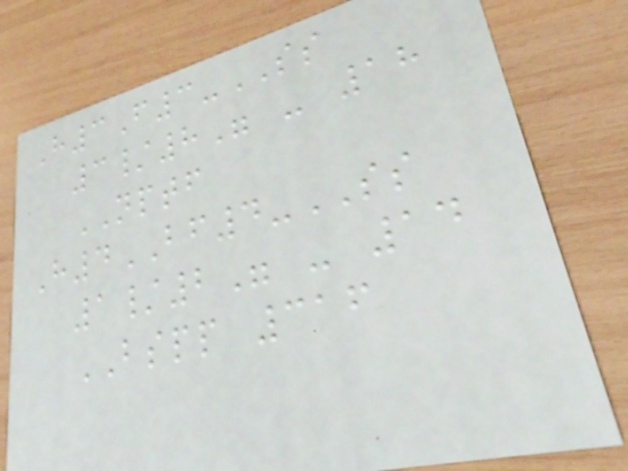H3F3-SS
3/8" - 18
NPTF
H4BF4-SS
1/2" - 14
BSPP 316
